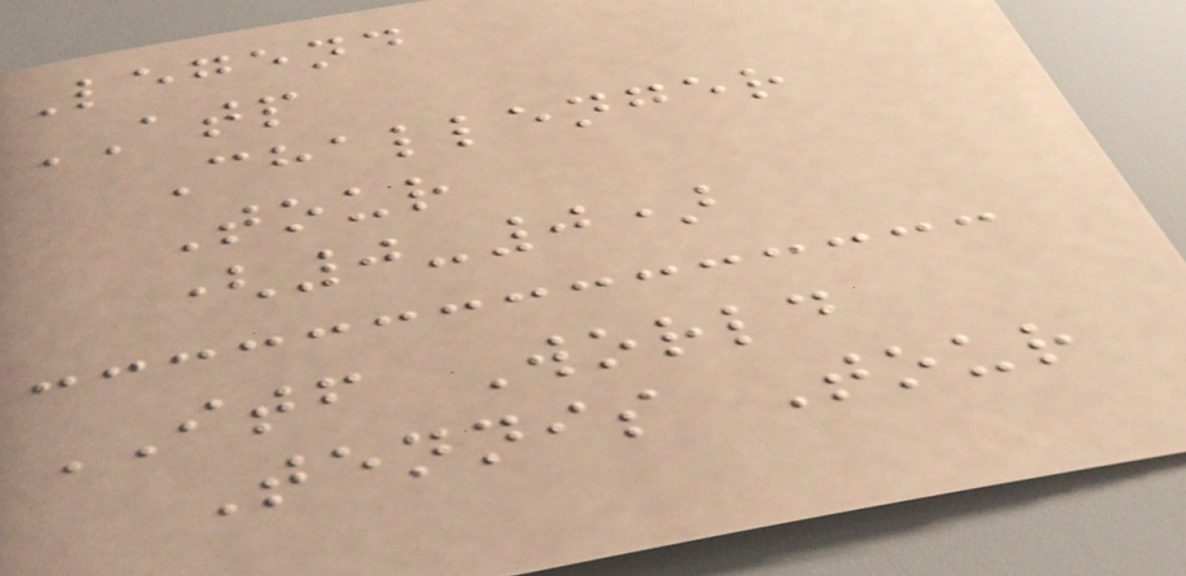Legend
ATP
Challenger
Tour
(0-0)
ITF World
Tennis Tour
